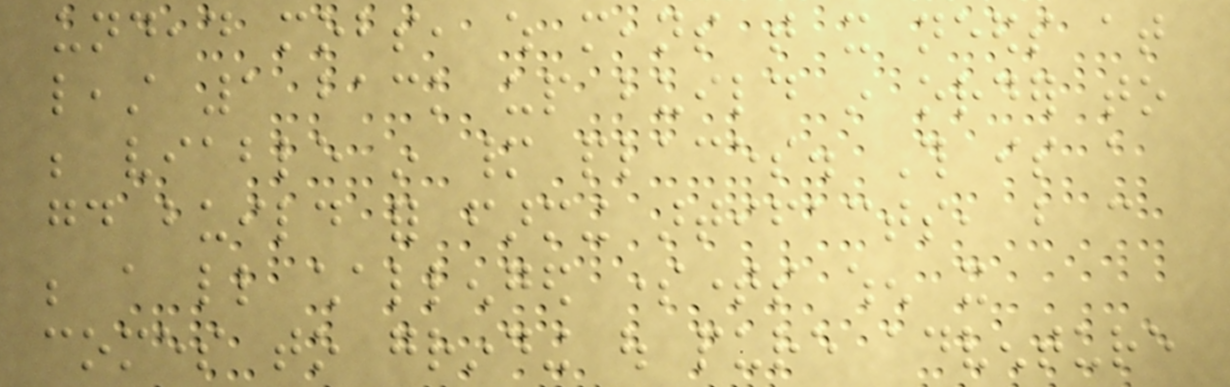undead mobs, which means that it needs at
least 1 back up build in order to
be viable in many places. This is a
good build for farming artifacts, but can
be a little challenged sometimes when it
comes to grinding out pure adventure
